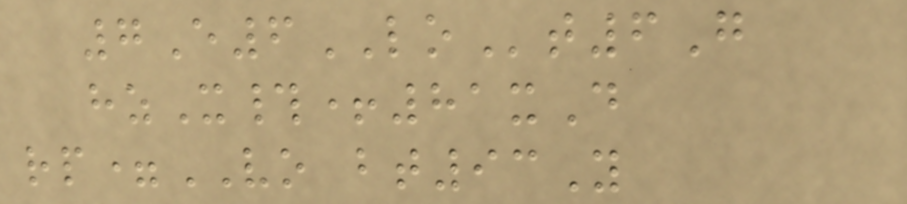7E6LOt6G
hzX#+81xD
rp=VO bt93Y
